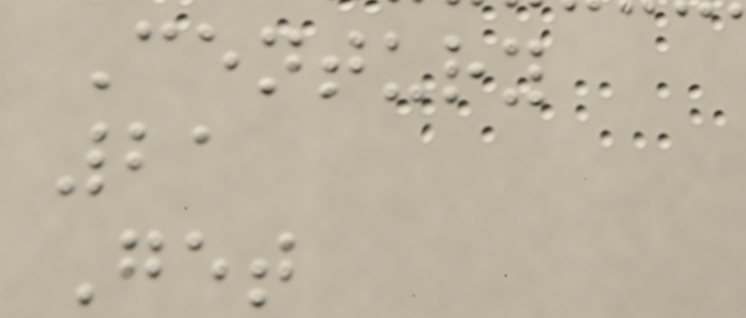Century
21
Get
